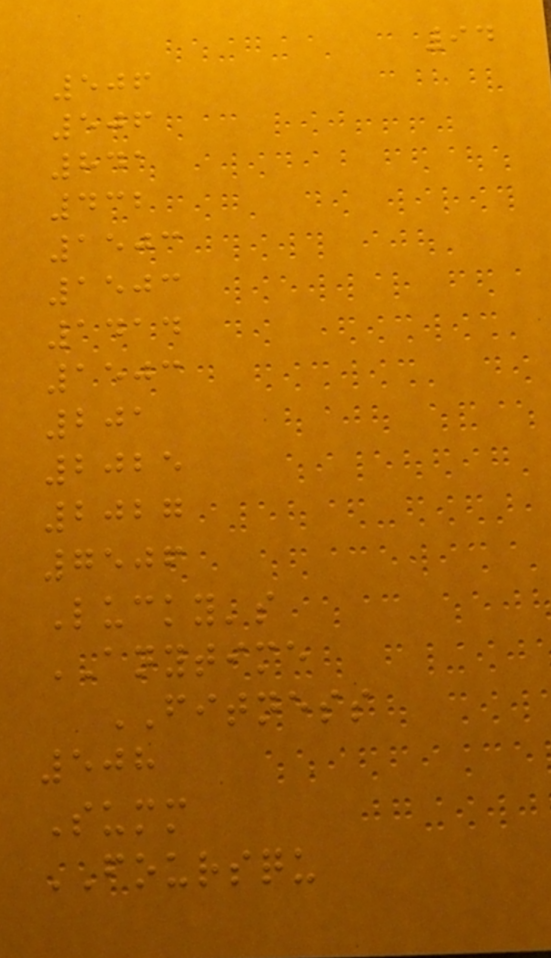94
506
506
841
432
1503
1503
1414
1503
201
2025
2027
7506
Lucky's
ANYTIME
FITNESS
508
Summ
FOURSQU
